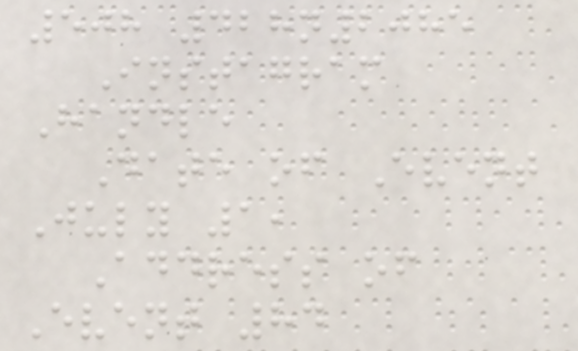508 428n2085
Instagram
Handle
Date of Event
July 1,
Address of
Event 84
